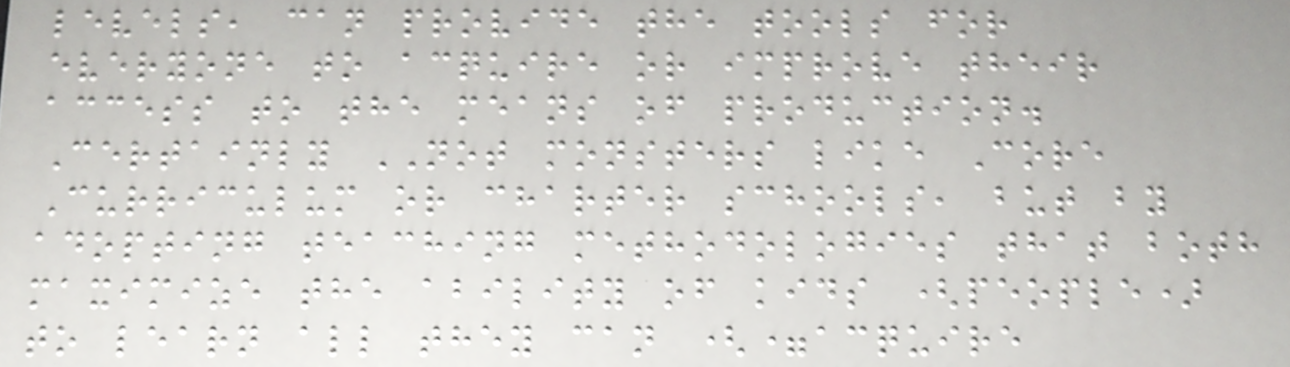levels, can provide the tools for
everyone to acquire or improve their
access to the means of production.
Certainly NOT monsters like Core
Curriculum or charter schools, but by
adopting teaching methodologies that both
maximize the ability of kids (people)
to learn all they can (=acquire
